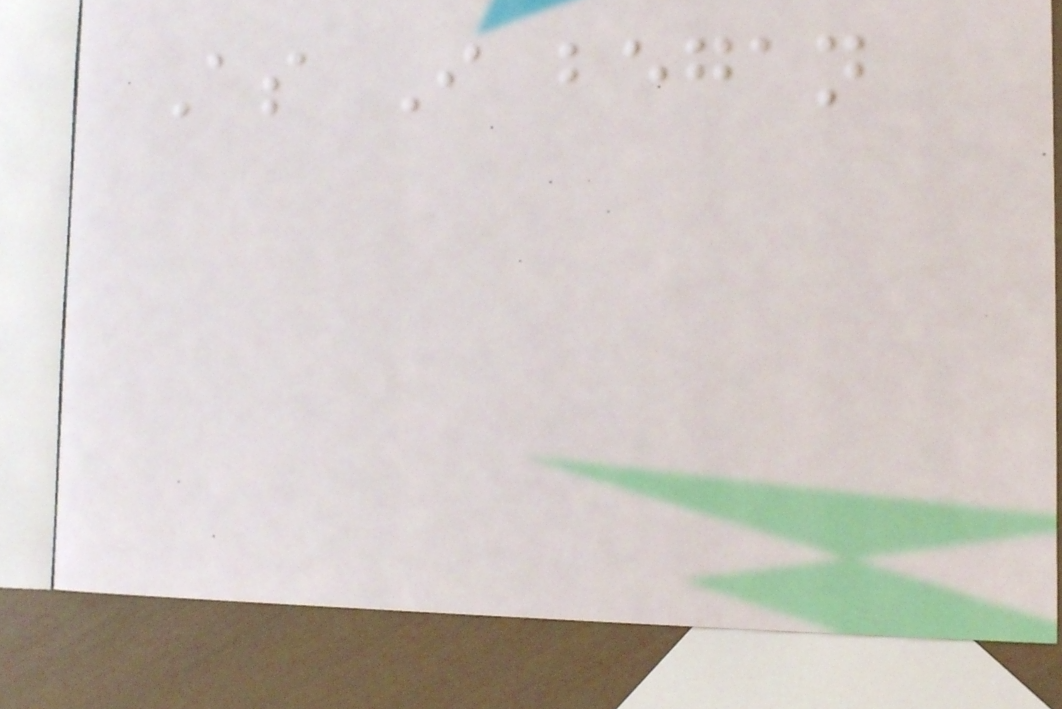As I began
